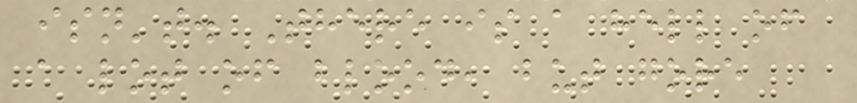isn't. There is a hell of
a lot of blood, but gore
